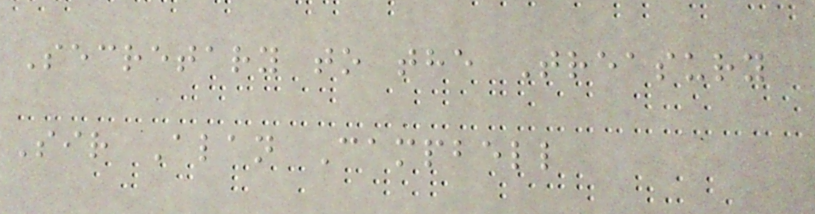Secretary to the Treasury
Sir Alan Campbell
